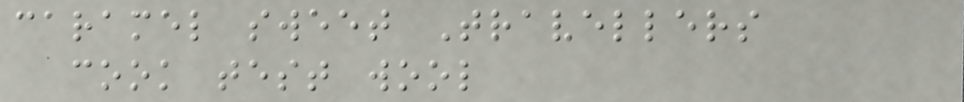caramel sweet Travellers
cook test wool
